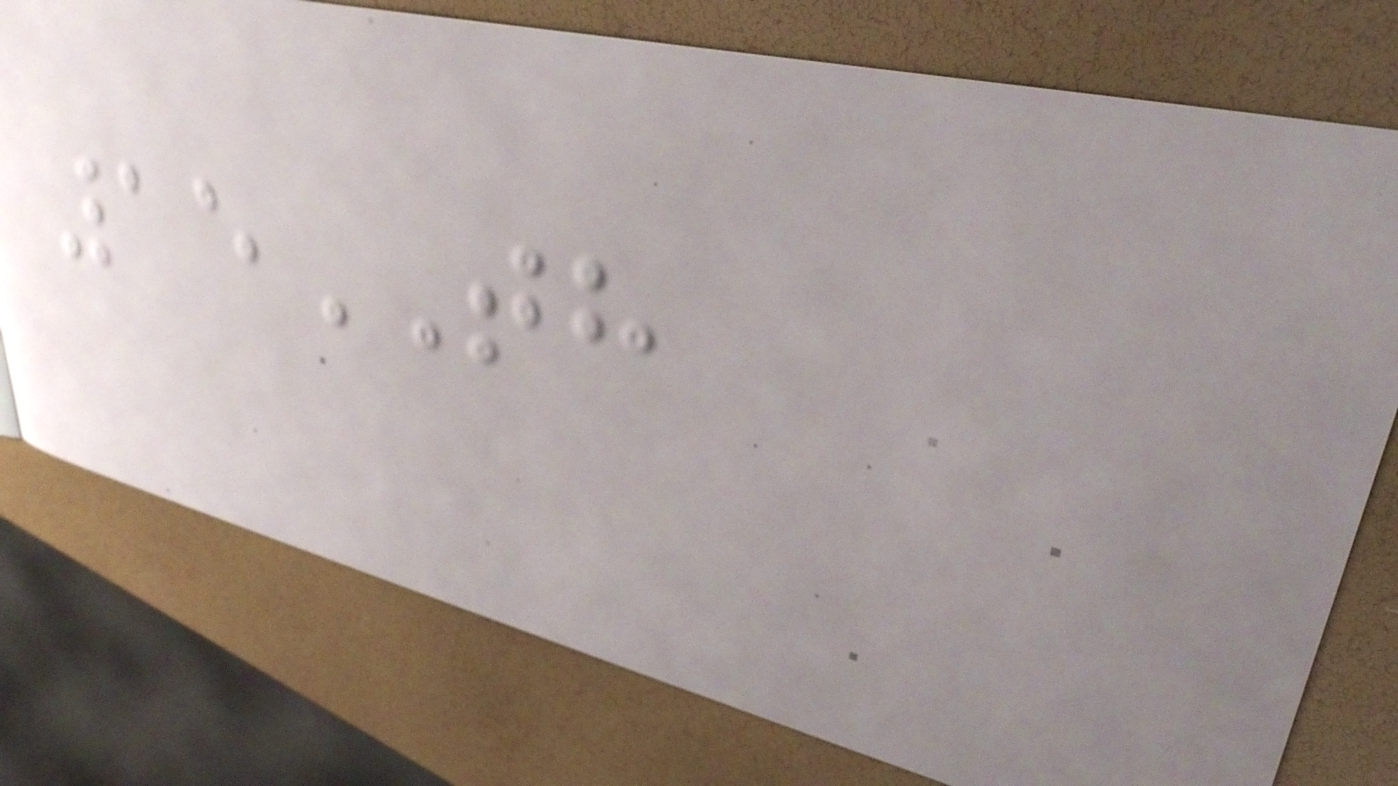15TH
